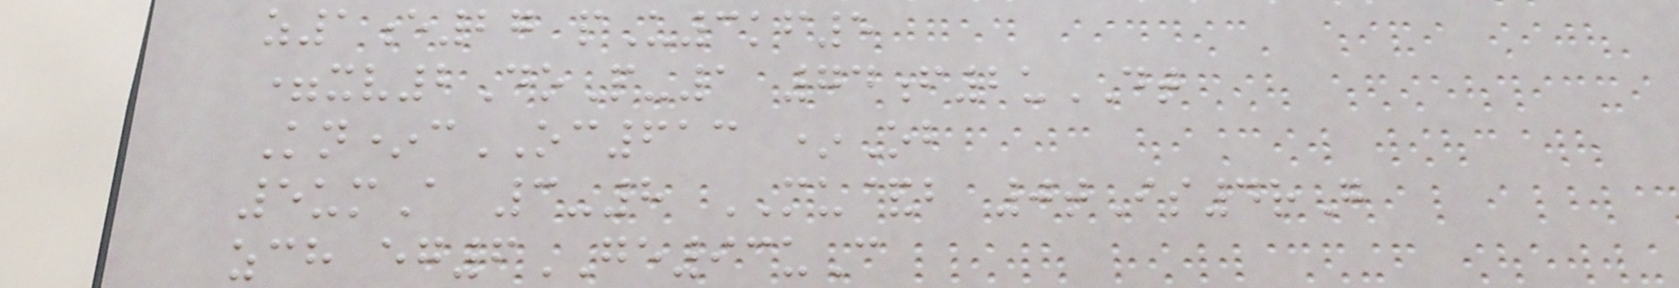z1e27 pU3kf5
=xv2DoP-1 74f2uDT
Kn*cOC613 *Ob
5umA 3-8 MU&b 0tIs4rG
zch eg6GE93uC
